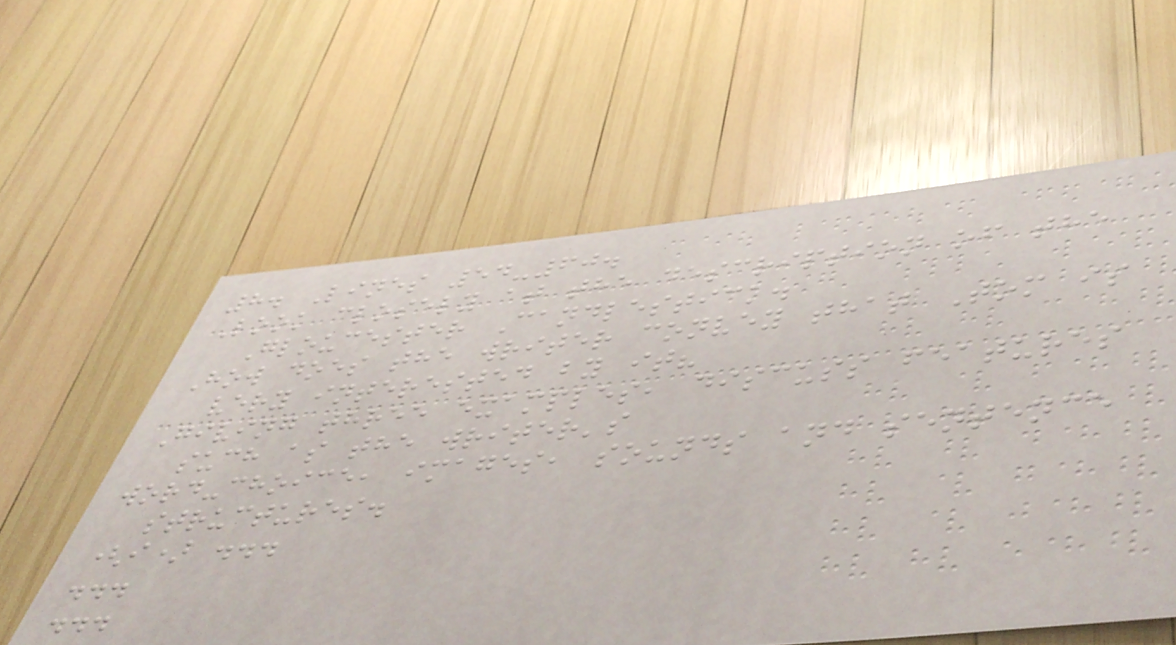8. Lines 54-60.
Look closely at the description of the
Gloucester Candlestick.
How does the writer convey that Tom is
very interested by it?
Giving three examples, discuss features
such as the writer's
word-choice, images, sounds and sentence
structures.
(i) ...
...
...
